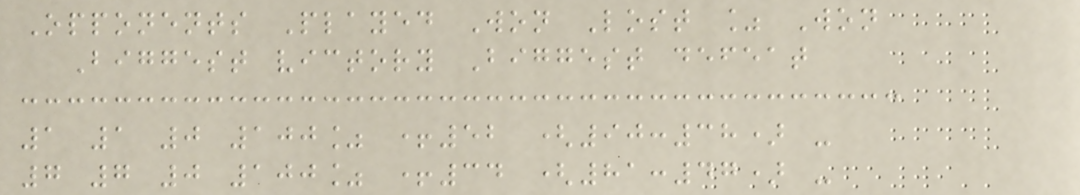Opponents Played Won Lost % Won
Biggest victory Biggest defeat
1 1 0 100% +52 (90:38) -
7 7 0 100% +34 (81:47) -
